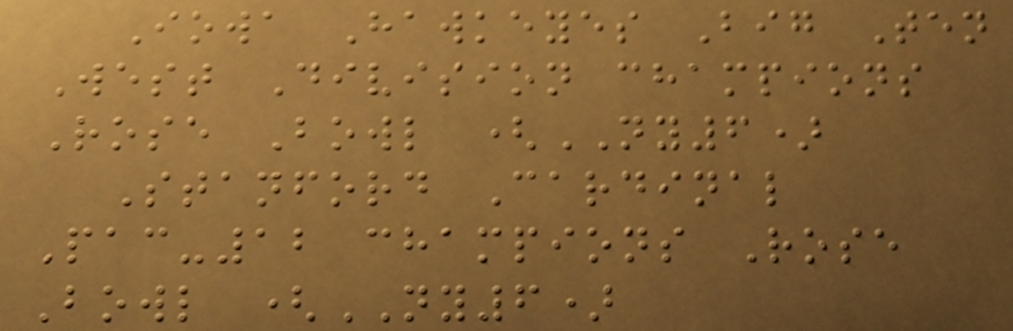Iowa Hawkeyes Big Ten
West Division champions
Rose Bowl (NY6)
Stanford Cardinal
Pac-12 champions Rose
Bowl (NY6)
